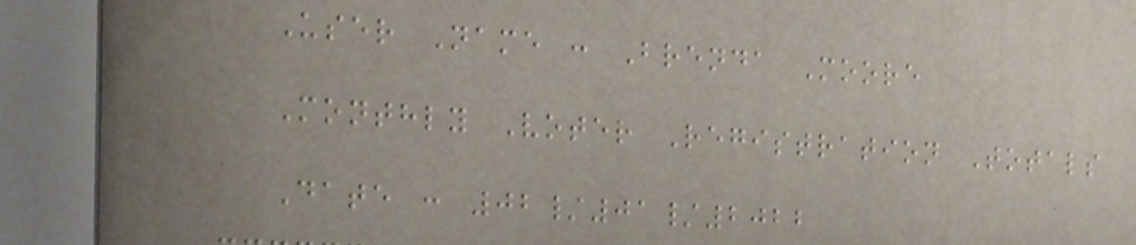User Name : Brenda Moore
Monthly Voter Registration Totals
Date : 02/01/2022
